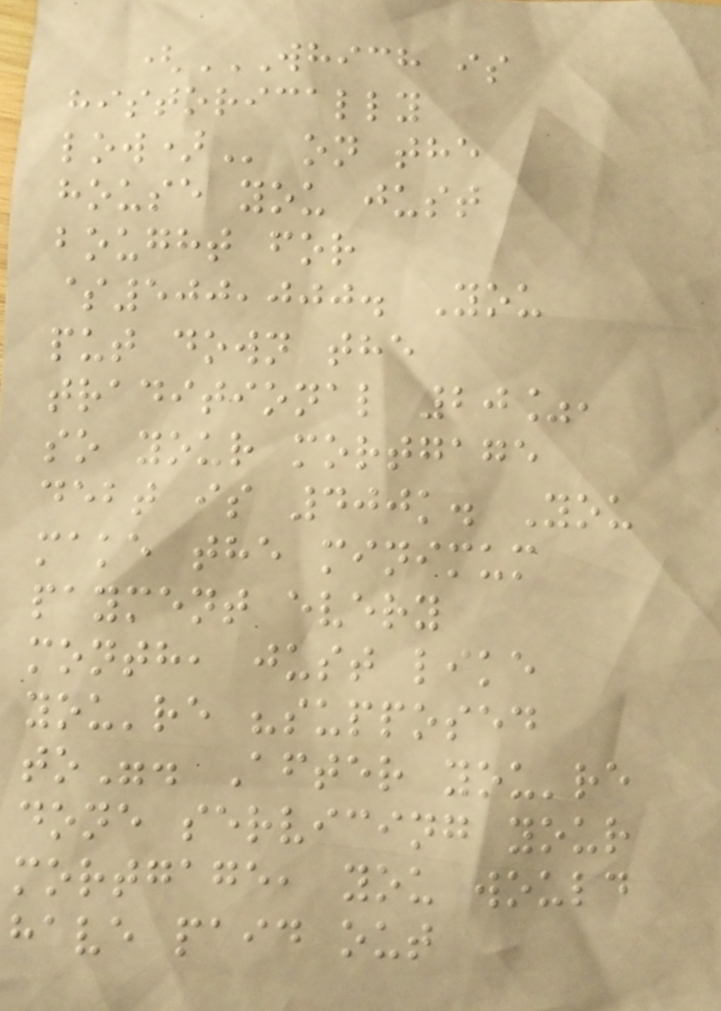(WHICH IS
HISTORICALLY
LOW) on the
house you just
bought for
$500,000. You
put down the
traditional 20%,
so your mortgage
debt is 400k. You
make the minimum
payment every
month, just like
you're "supposed
to". After you're
done servicing your
mortgage, you would
have paid out
